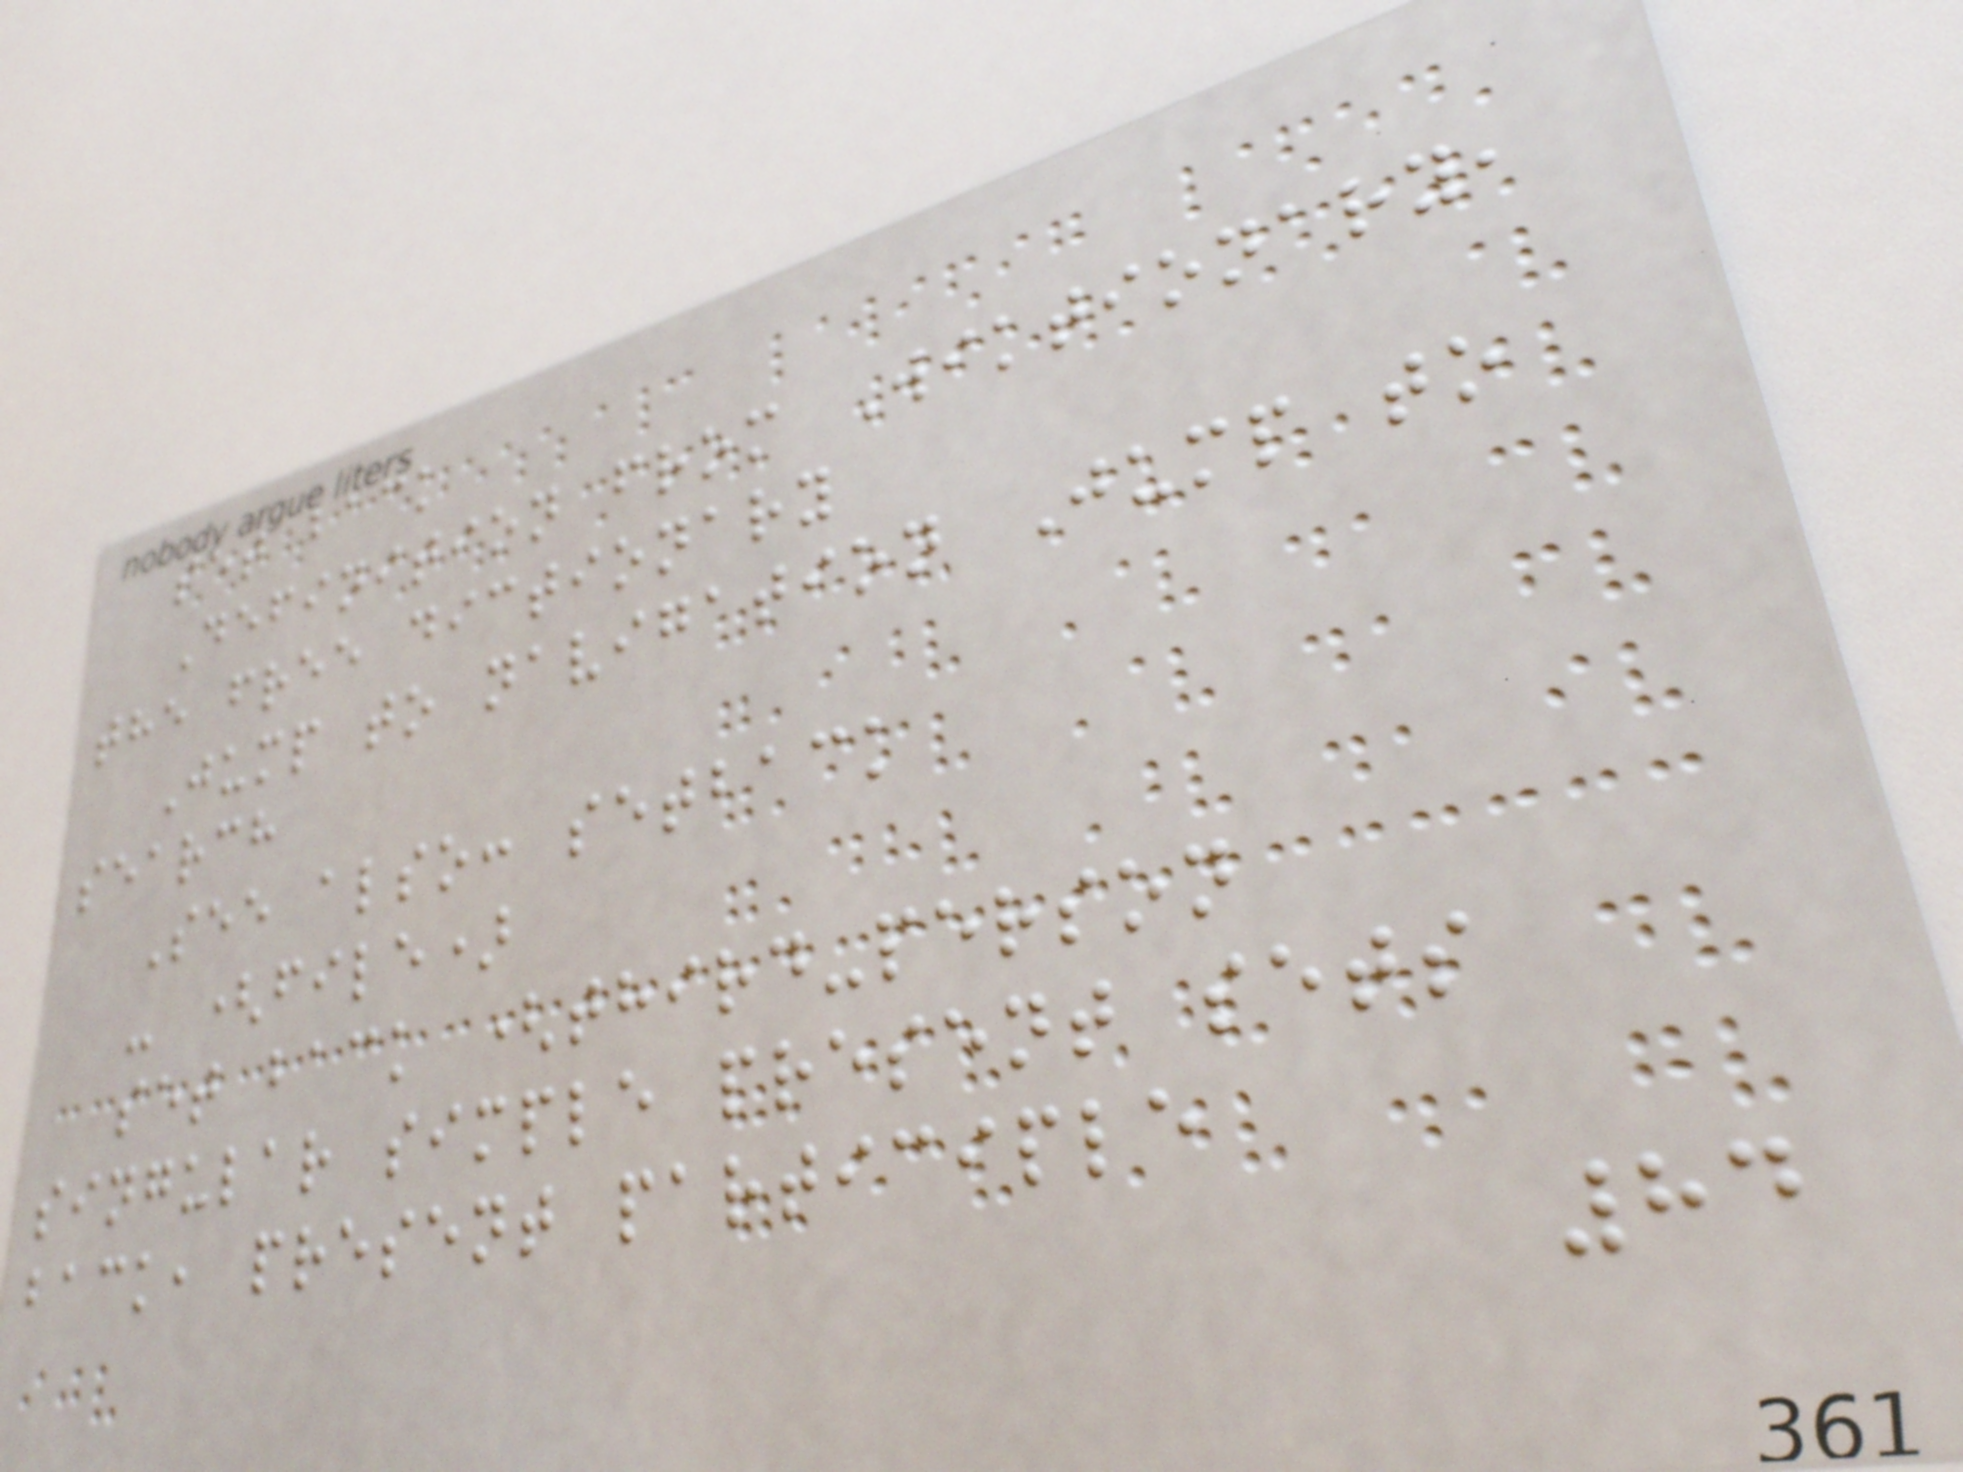set back
Definition from Wiktionary,
the free dictionary
Jump to navigation Jump to
search
See also: setback
- (file)
set back (third-person
singular simple present sets
back, present participle
84
